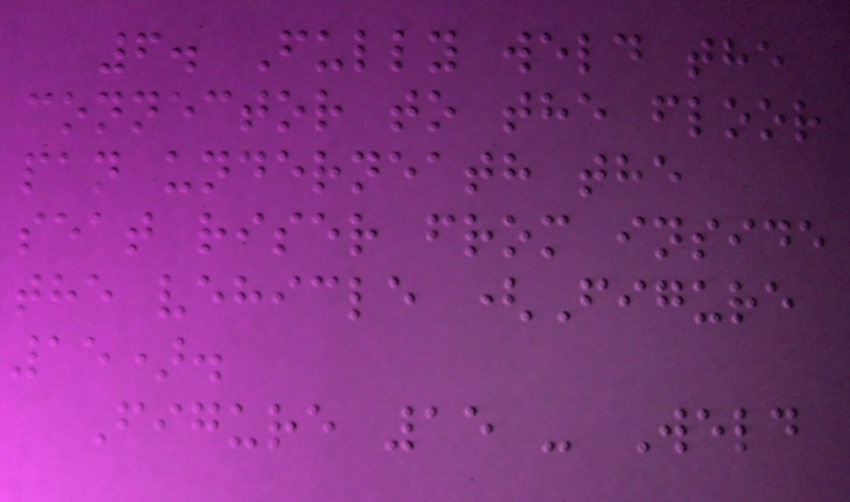6. Fully weld the
connector to the floor
pan underneath the
seat riser from inside
the vehicle (Figure
15).
Figure 15 - Weld
